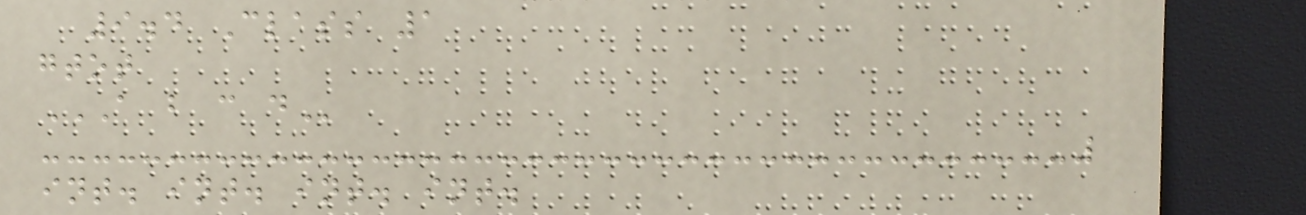9.4 Class 1
gtot
A B C D
int. int. int. int.
